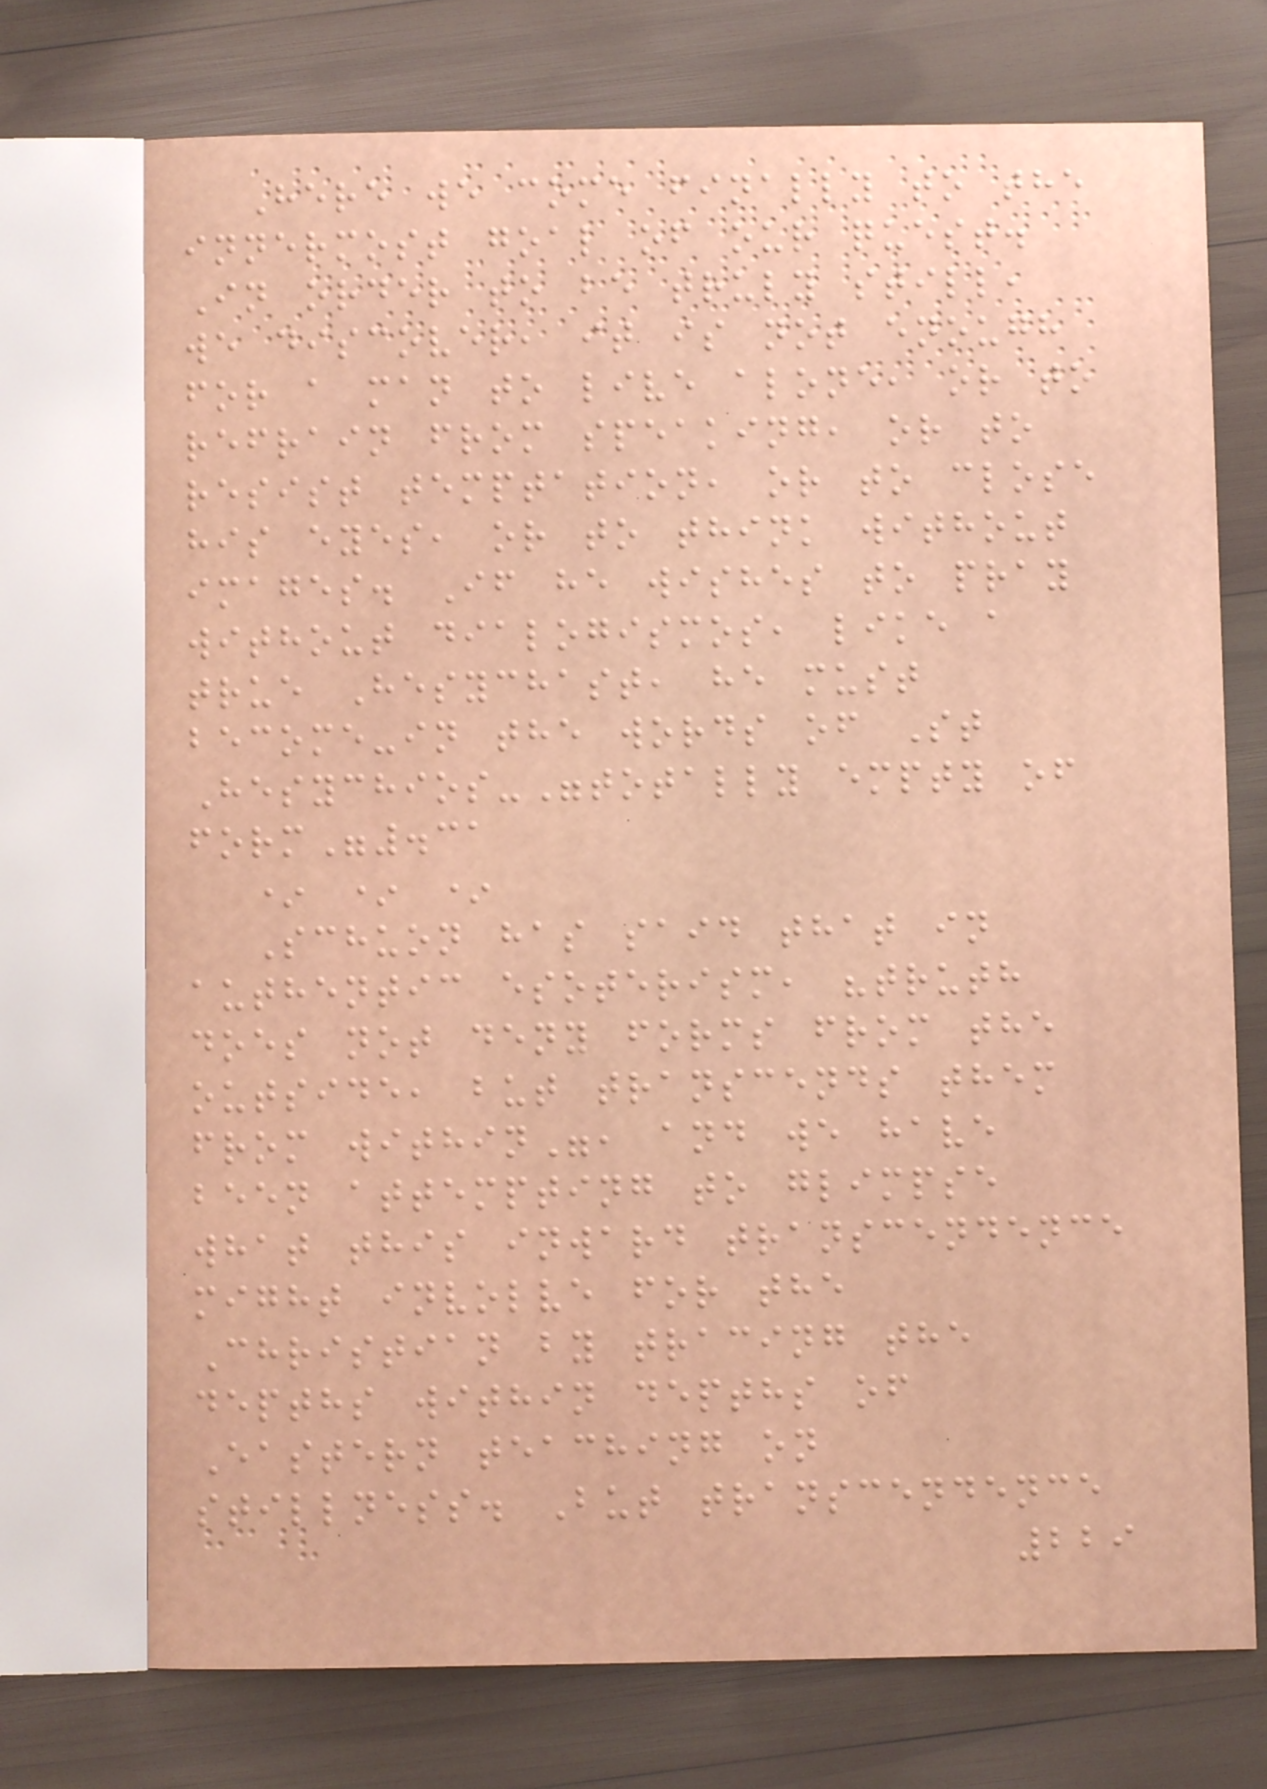Here we come finally to the
innermost goal of our quest.
In order to be truly still,
we discover, it is not enough
for a man to live alone, or to
refrain from speaking, or to
resist temptation, or to close
his eyes, or to think without
images. If he wishes to pray
without dialogismos, like a
true Hesychast, he must
become-in the words of St
Hesychios-"totally empty of
form".31
* * *
Schuon has said that in
authentic esoterism, "truth
does not deny forms from the
outside, but transcends them
from within", and we have
been attempting to glimpse
what this inward transcendence
might involve for the
Christian by tracing the
depths within depths of
Eastern teaching on
stillness. But transcendence
229
